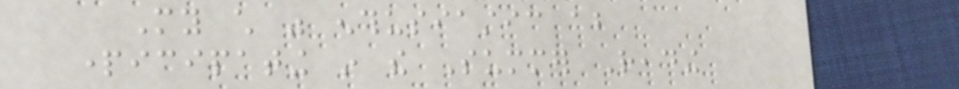My child was enthusiastic about
participating in the Summer Reading
